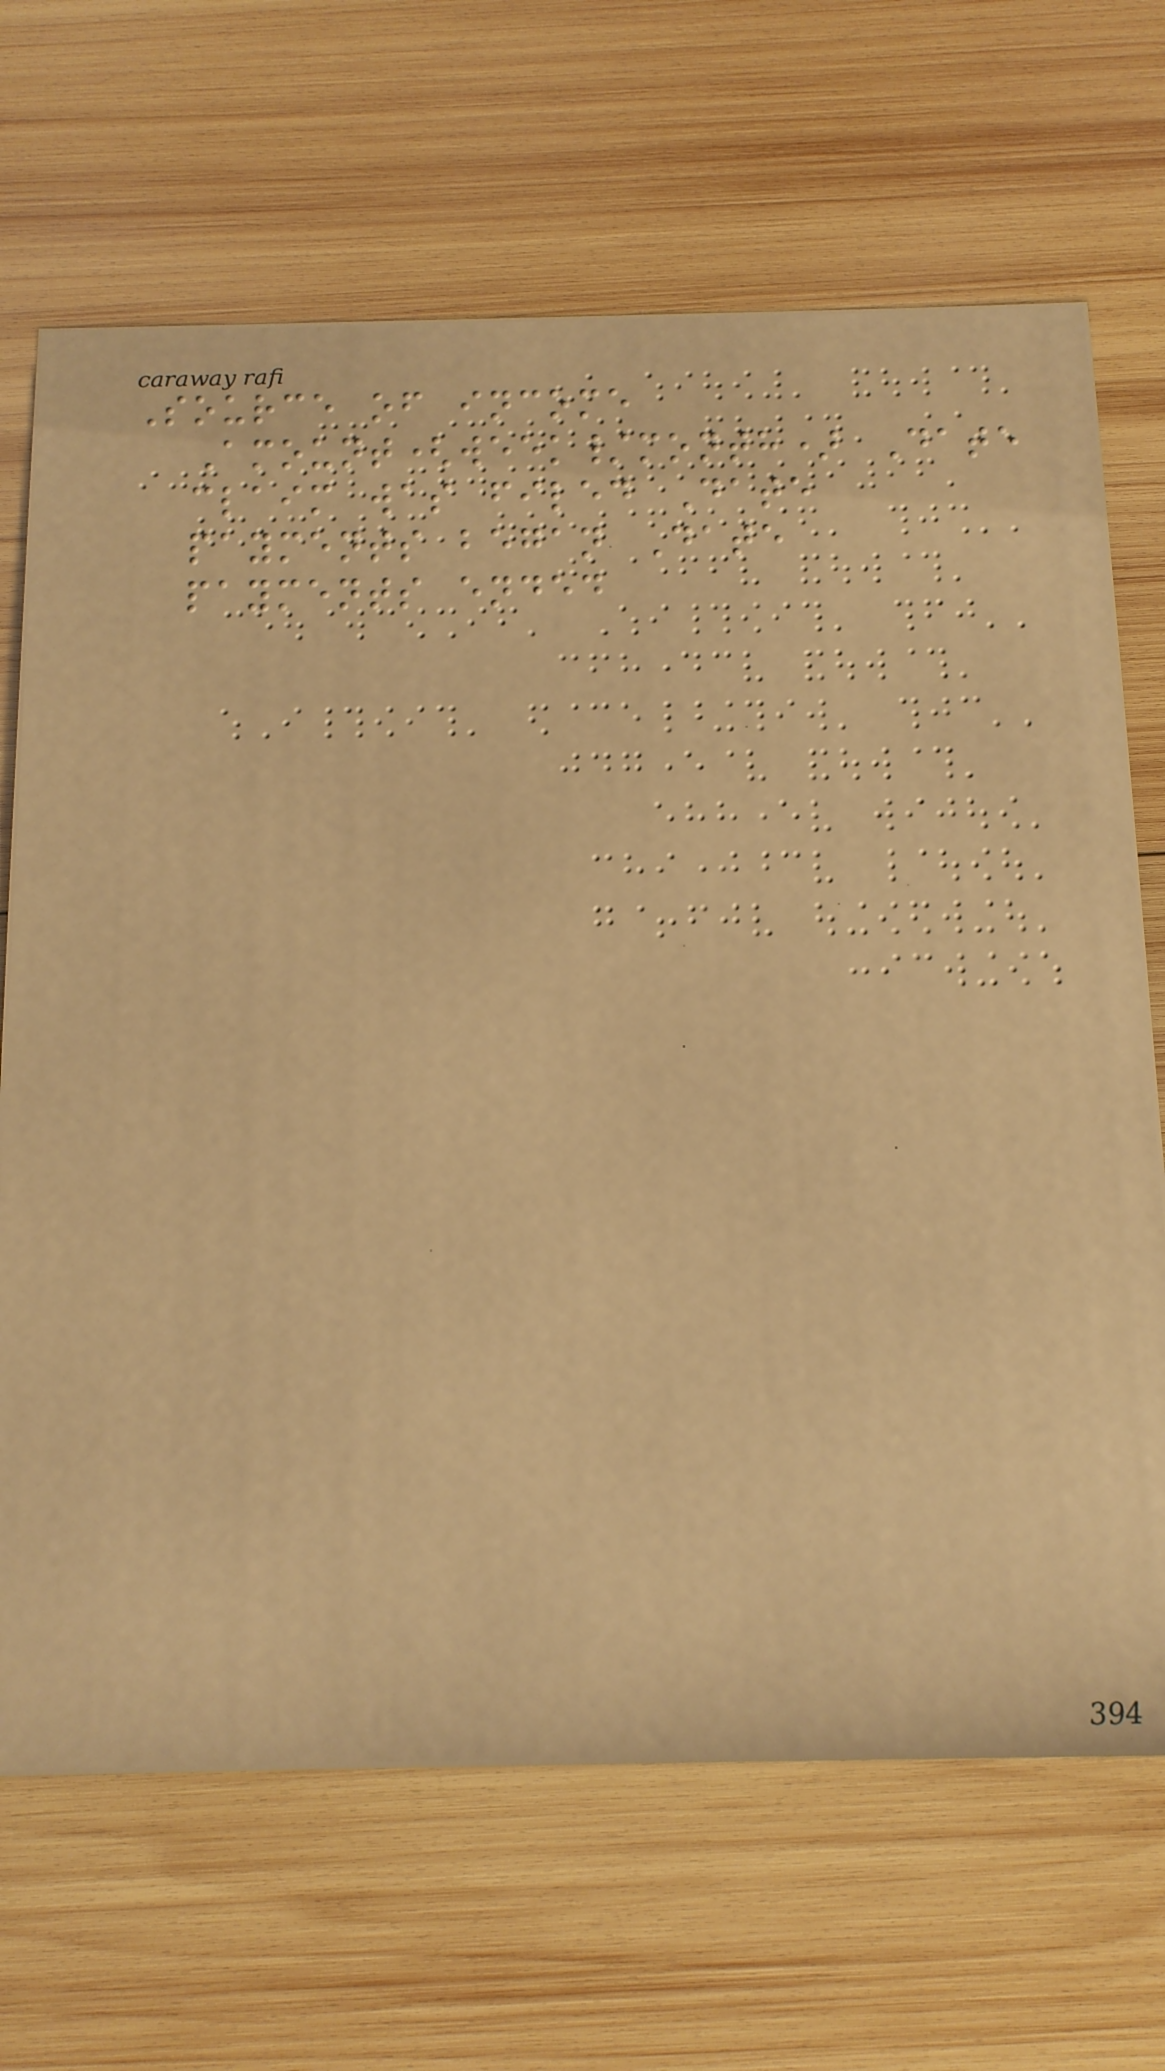Source of income
Amount(week/month) Date
claim was filed Date
payments began Date
payments ended
